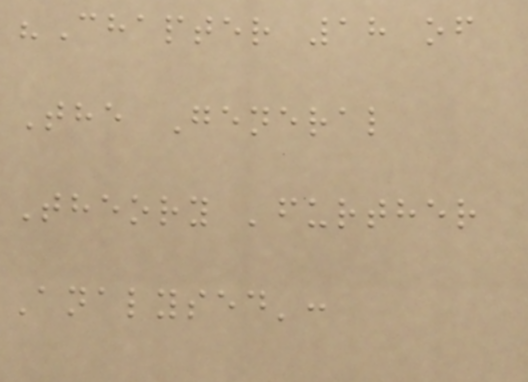"Chapter 18 of
The General
Theory 'further
Analysed':
